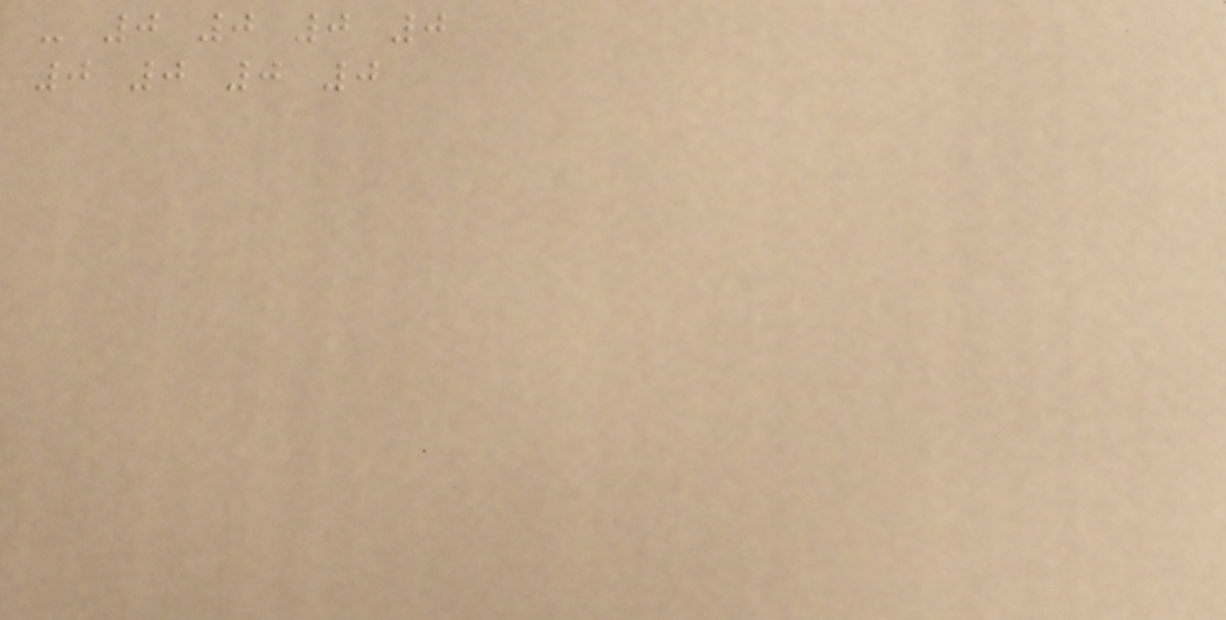- 0 0 0 0
0 0 0 0
